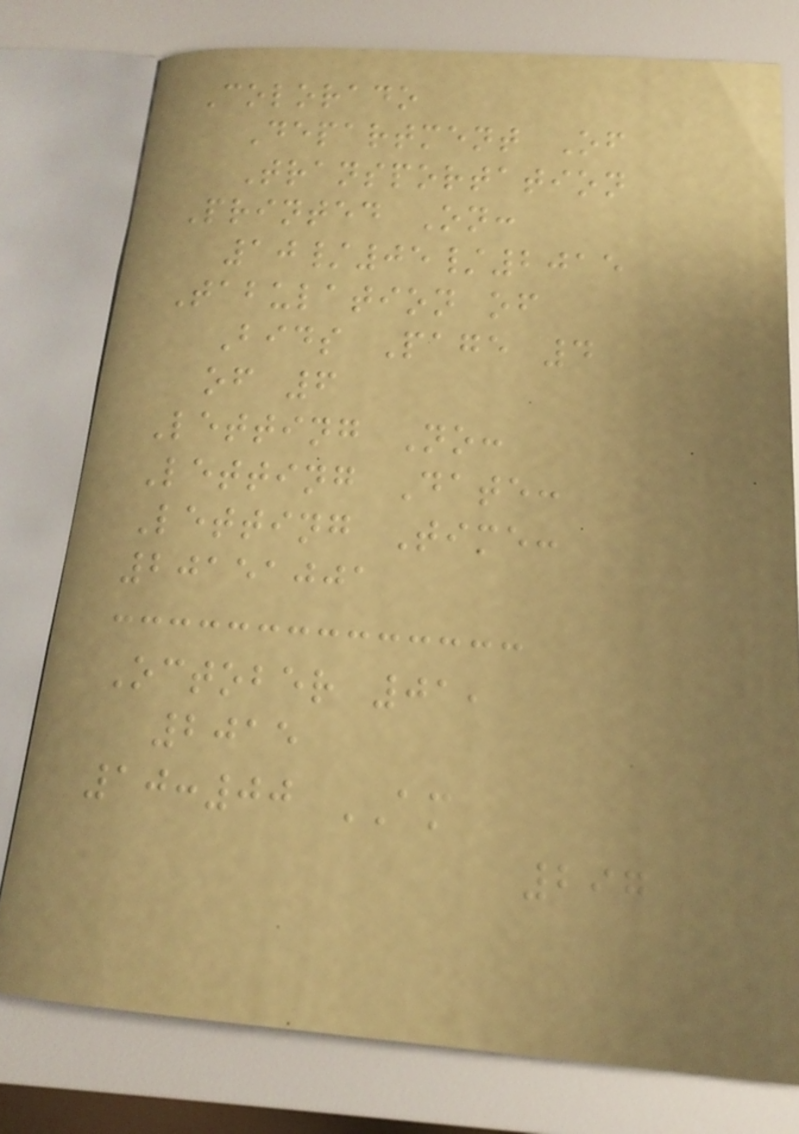Colorado
Department Of
Transportation
Printed On:
10/05/2015
Tabulation of
Bids Page 4
of 6
Letting No:
Letting Date:
Letting Time:
20151001
October 01,
2015
10:00 AM
297
